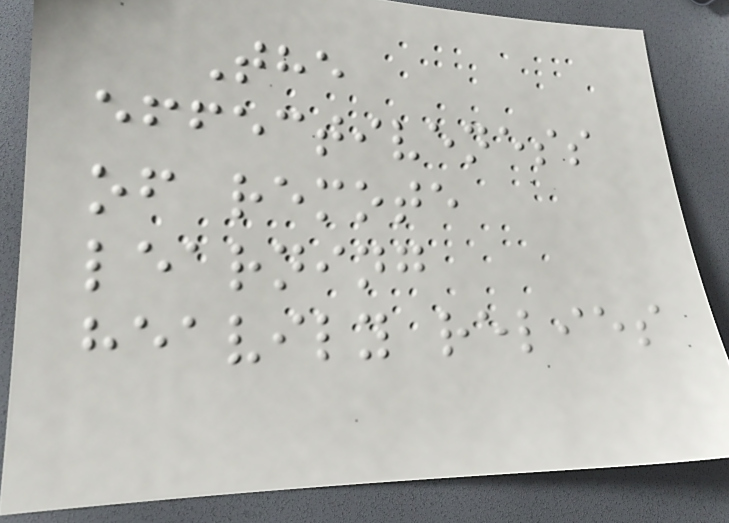The
effectiveness
of remote
learning
heavily relies
